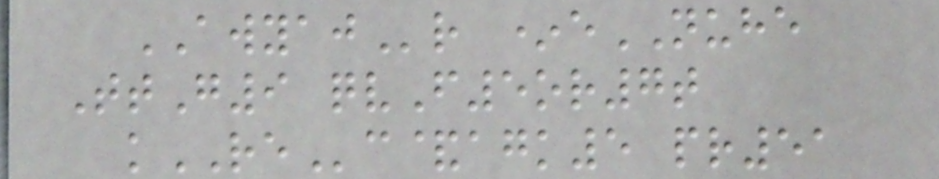AWYAJr *eNUHE
TtG9 qvF5or7t
kREc&agk5 pr51
